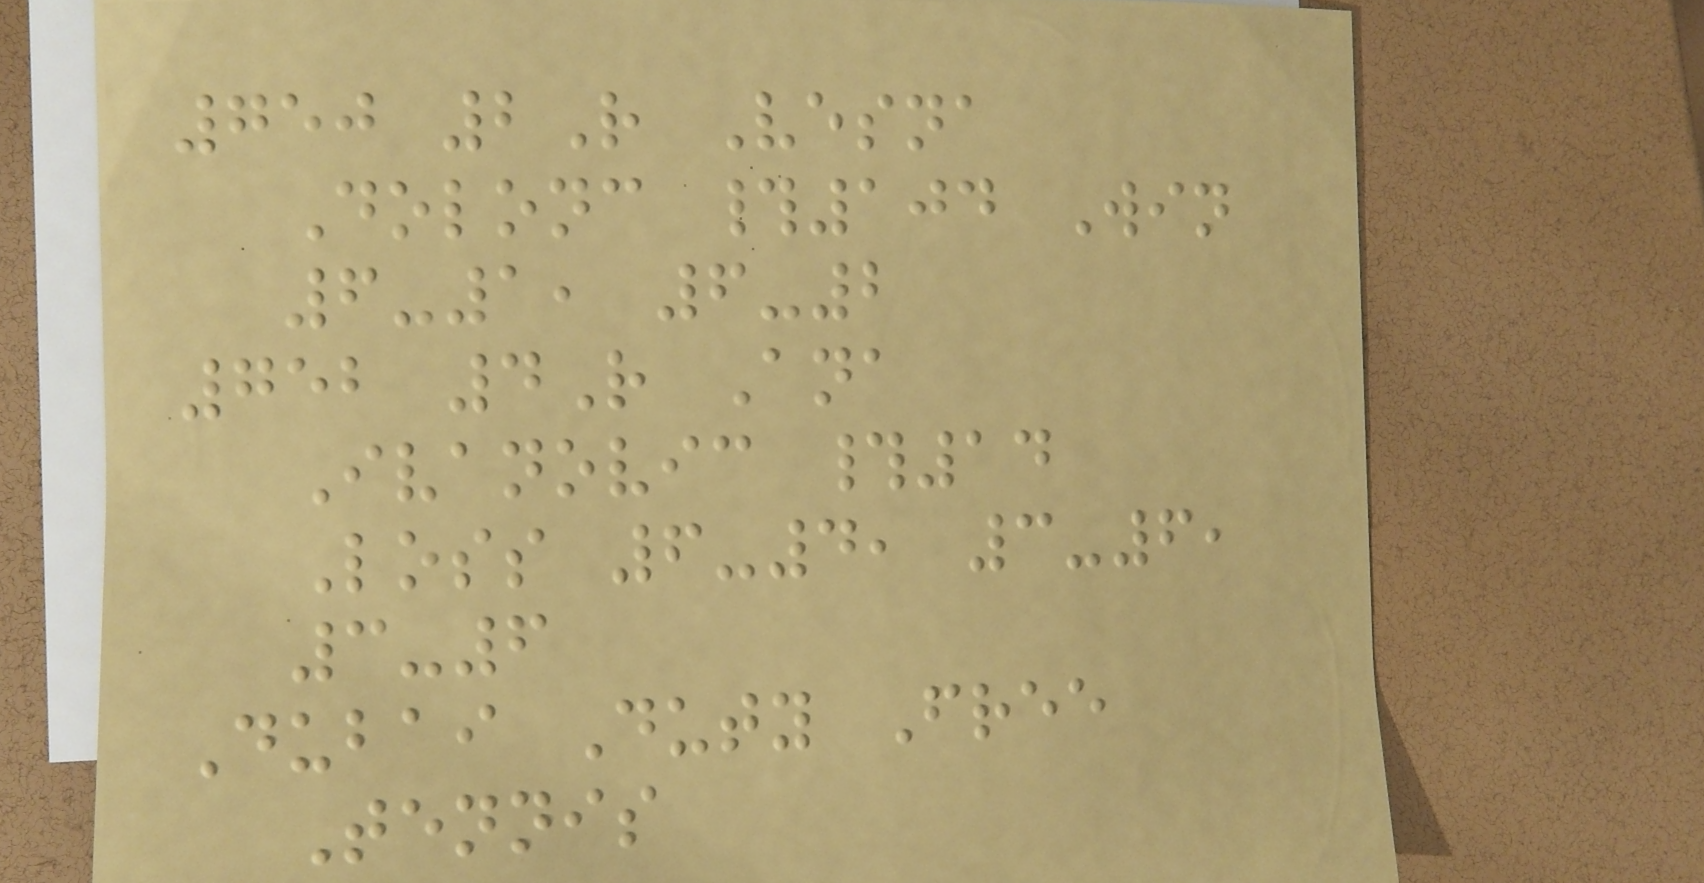750 2R Vesna
Dolonc #104 Win
6-1, 6-2
752 4R Ana
Ivanovic #14
Loss 6-4, 3-6,
3-6
Dubai Duty Free
Tennis
